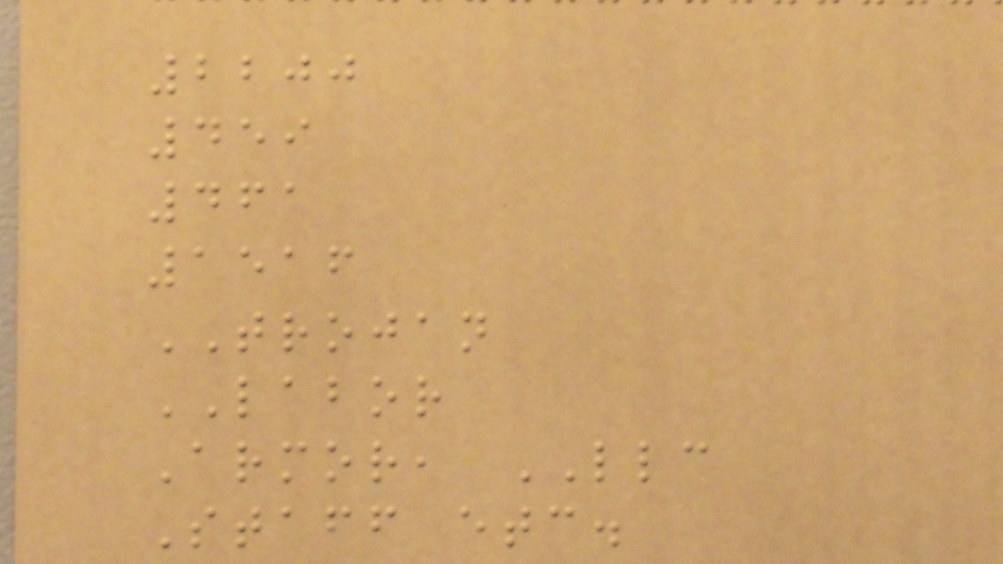2200
459
461
1516
TROJAN
LABOR
Armor, LLC
Staff etc.
